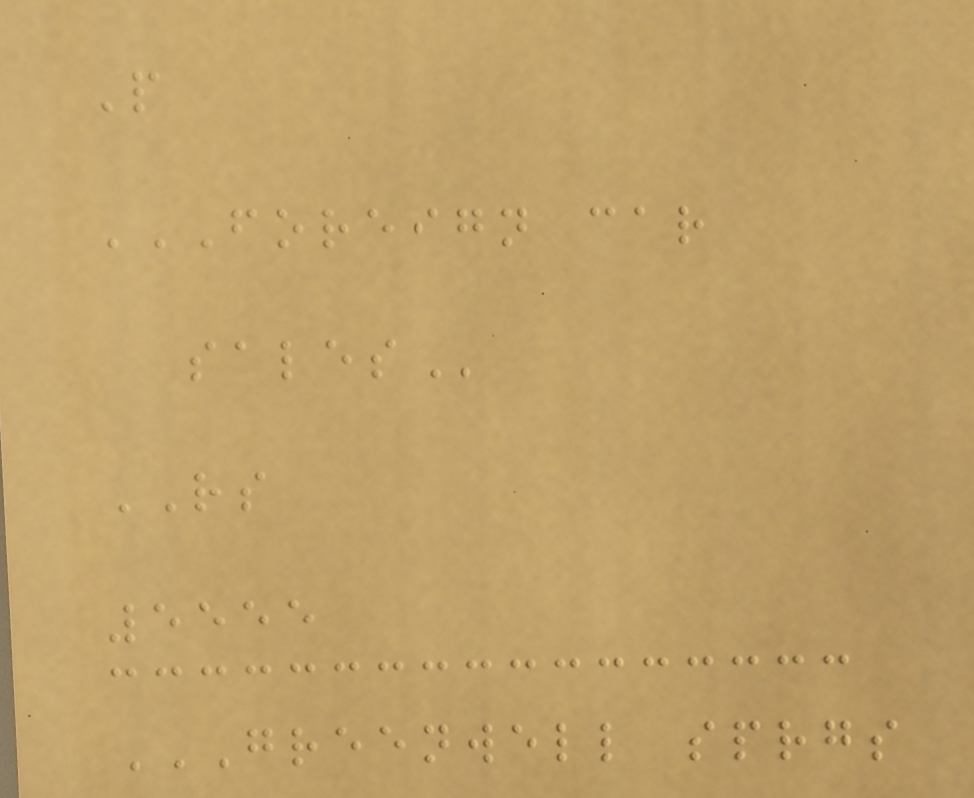P
FOREIGN CAR
SALES
RS
5555
GREENWELL SPRGS
